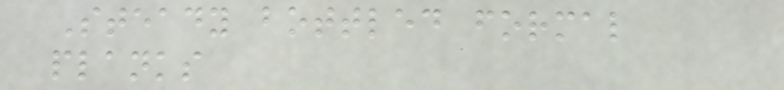Steady bottled formal
planks
